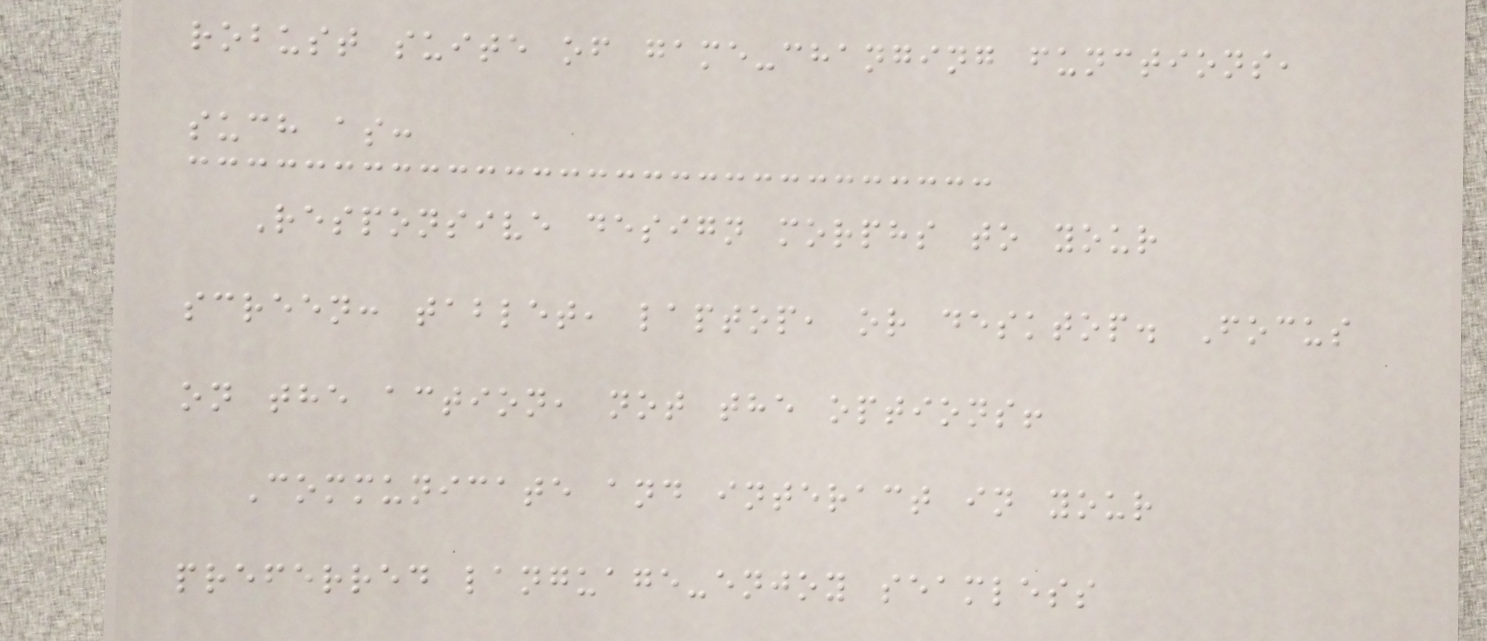robust suite of game-changing functions,
such as:
Responsive design morphs to your
screen: tablet, laptop, or desktop. Focus
on the action, not the options!
Communicate and interact in your
preferred language-enjoy seamless
